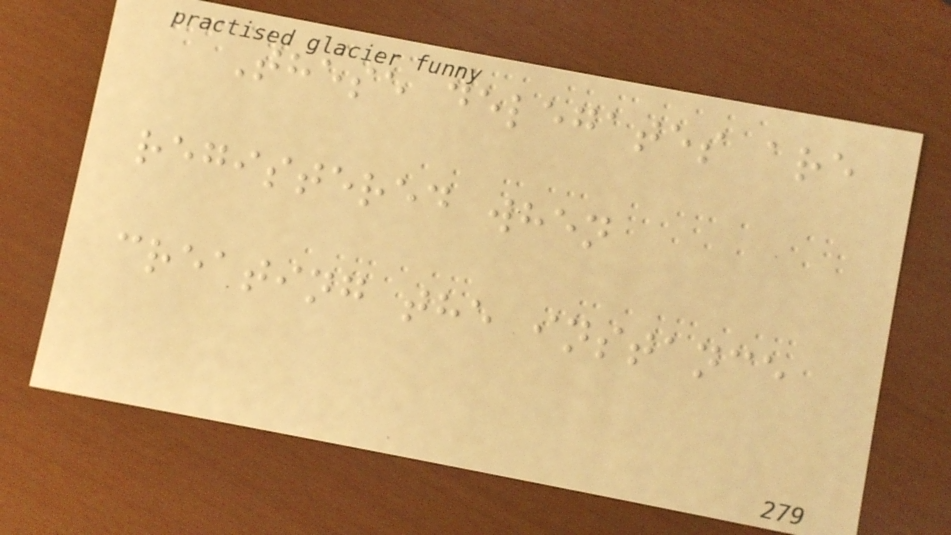These delegates are
registered when
creating the instance
